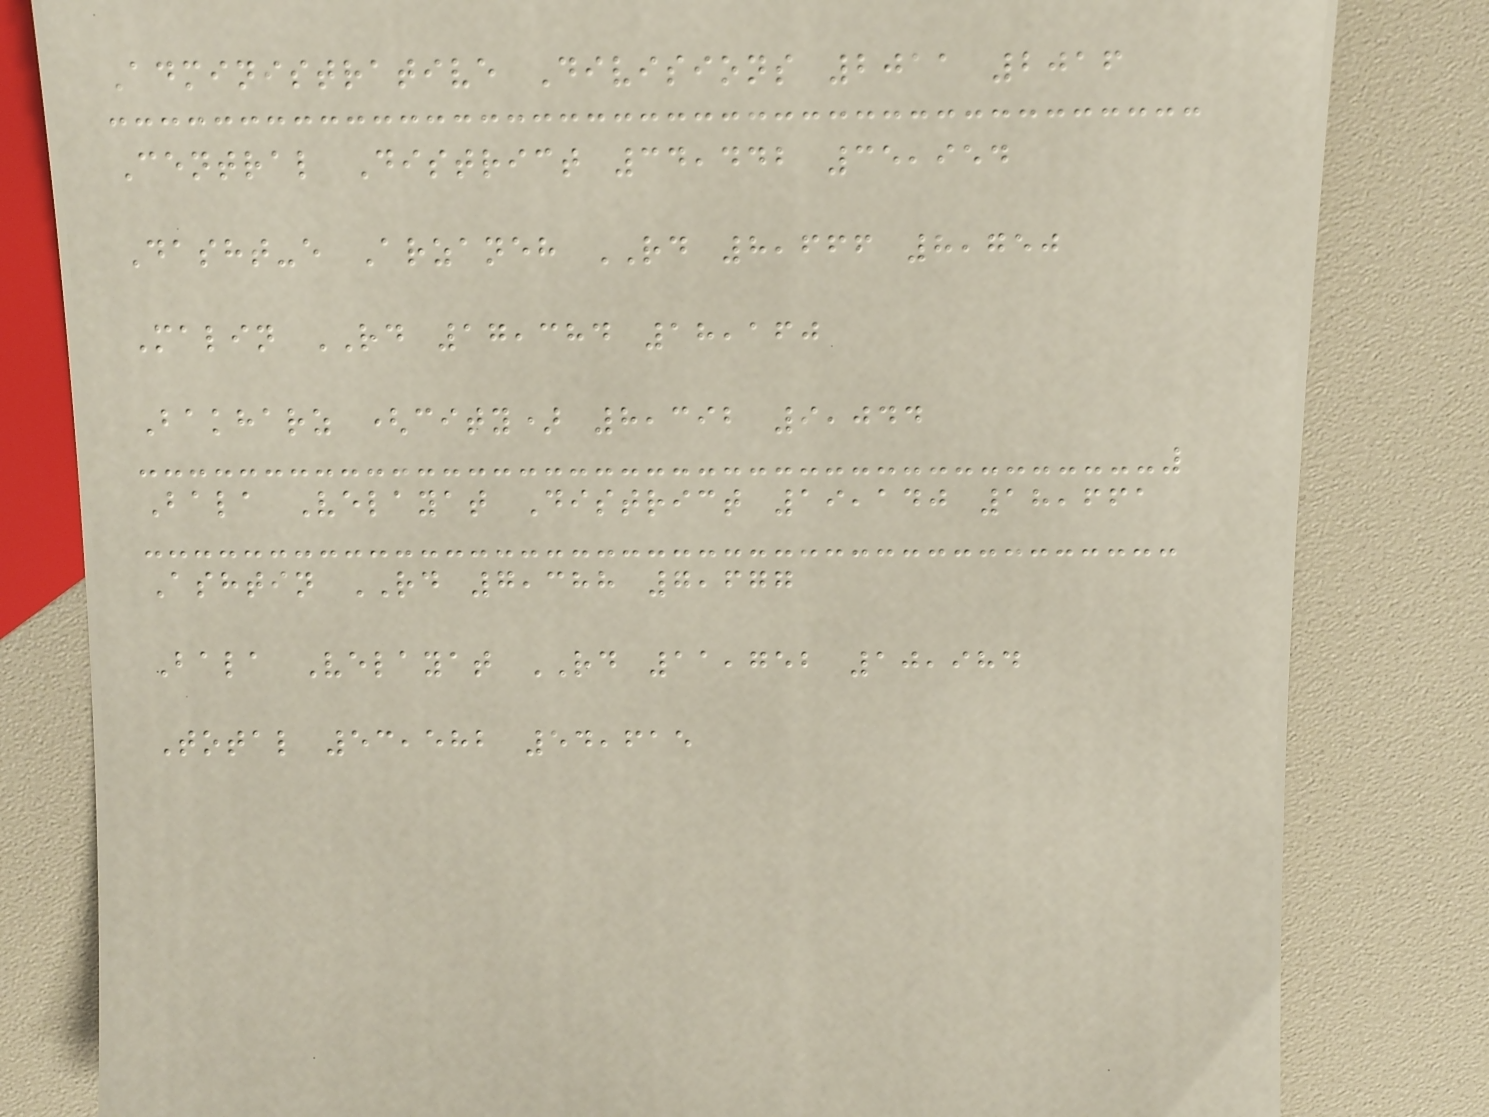Administrative Divisions 2011 2016
Central District 34,442 35,954
Dasht-e Arzaneh RD 8,666 8,750
Malin RD 17,384 18,160
Bakharz (city) 8,392 9,044
Bala Velayat District 19,140 18,661
Ashtin RD 7,388 7,677
Bala Velayat RD 11,752 10,984
Total 53,582 54,615
